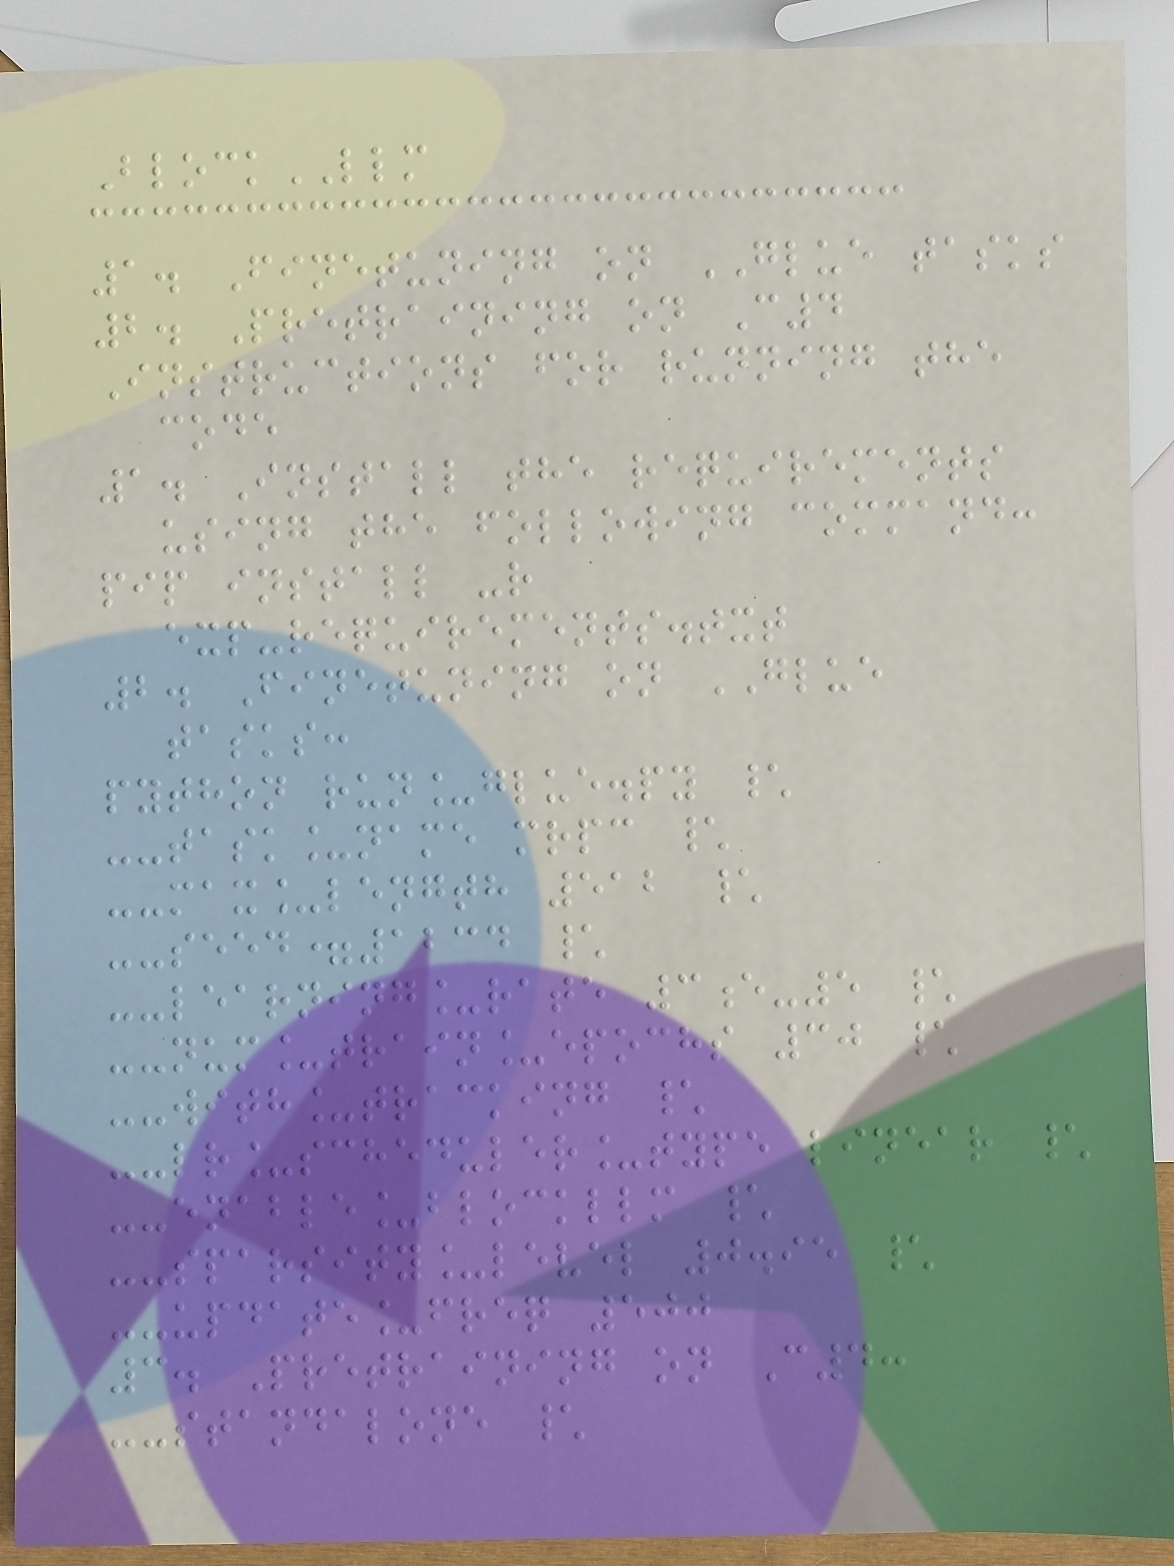BlockLLM
1. Finetuning on GLUE tasks
2. Pretraining on C4
Instructions for running the
code
1. Install the requirements
using the following command:
pip install -r
exp-requirements.txt
2. Finetuning on GLUE
tasks:
python run_glue.py \
--task_name mrpc \
--max_length 512 \
--seed=1234 \
--learning_rate 3e-5 \
--num_train_epochs 30 \
--with_tracking \
--lr_scheduler_type linear \
--enable_blockllm \
--sparsity_level 0.95 \
--update_freq 500
3. Pretraining on C4:
--standalone \
